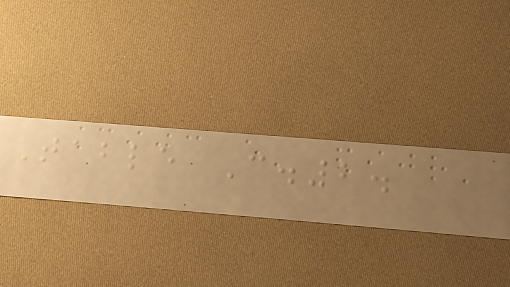Table C.2.
